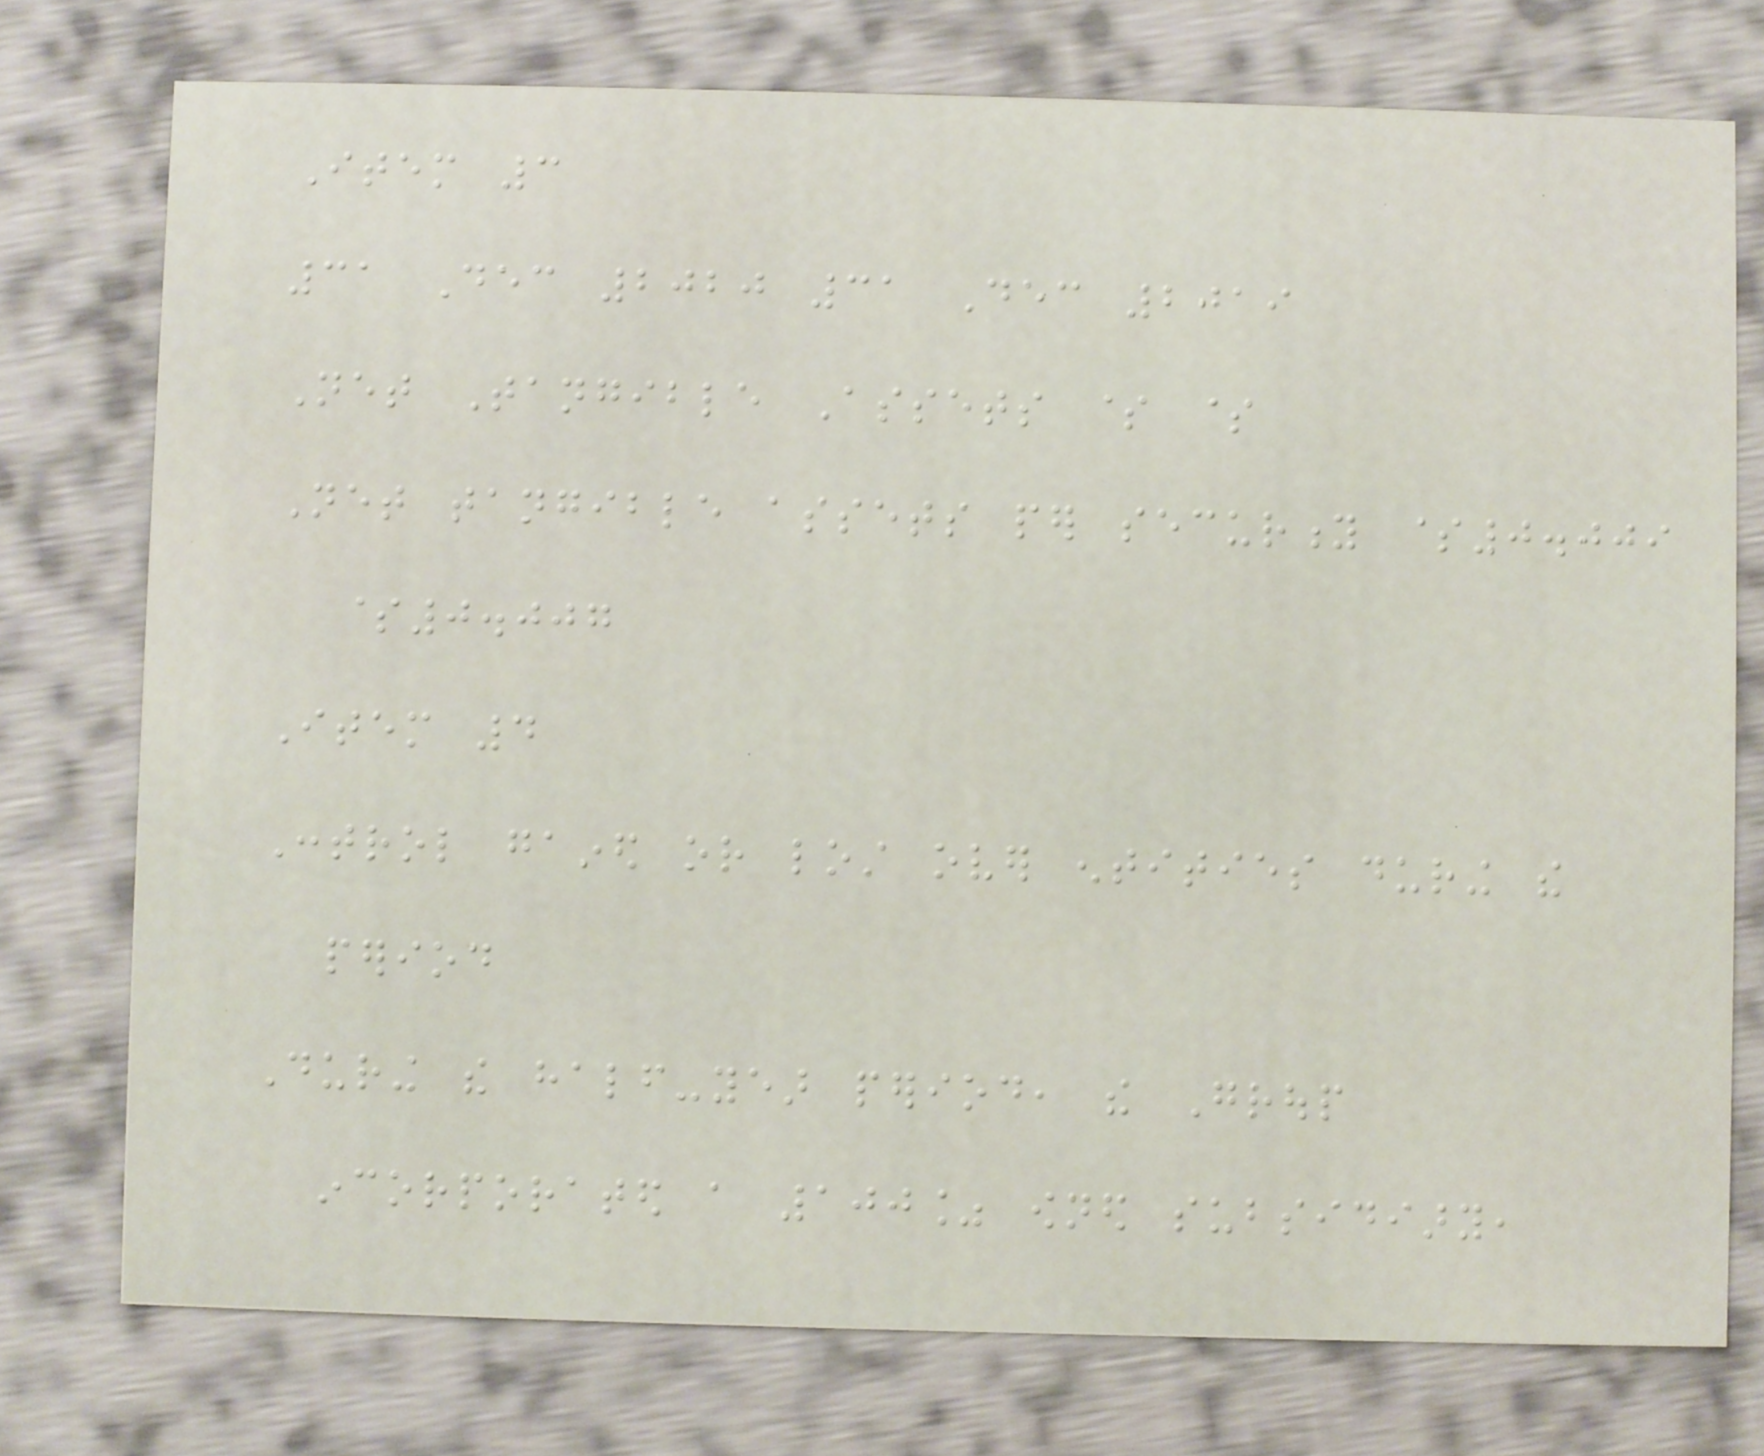Item 3
31 Dec 2020 31 Dec 2019
Net Tangible Assets $ $
Net tangible assets per security $0.009
$0.007
Item 4
Control gained or lost over entities during the
period
During the half-year period, the Group
incorporated a 100% owned subsidiary,
